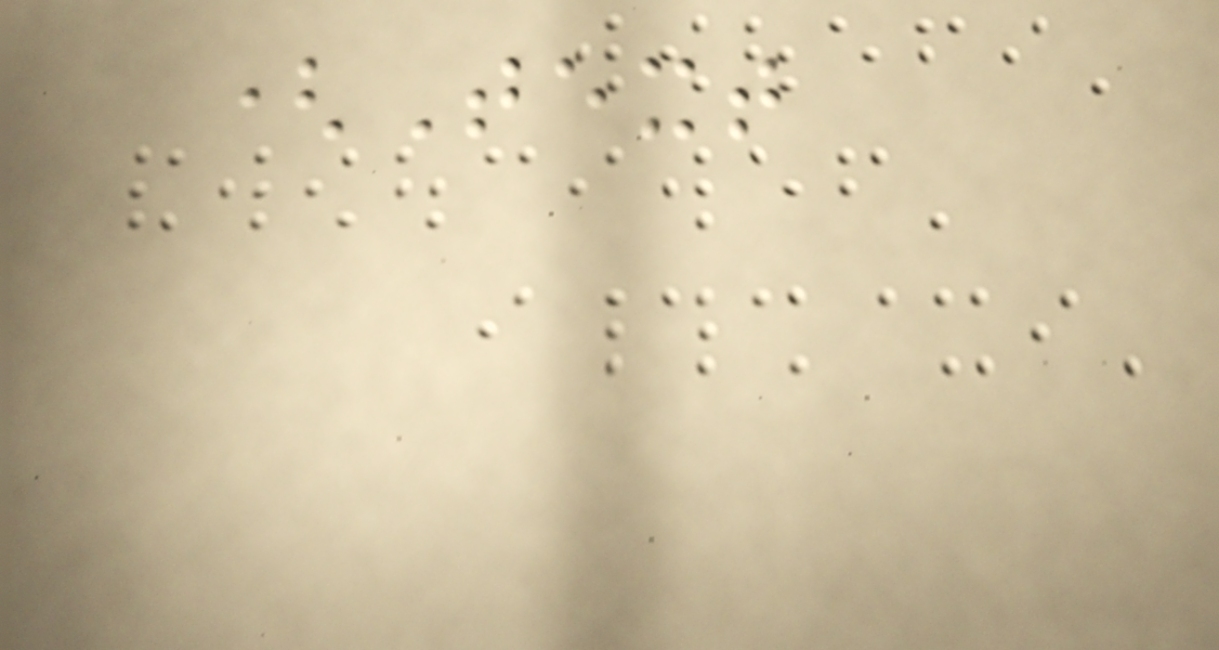(Text
